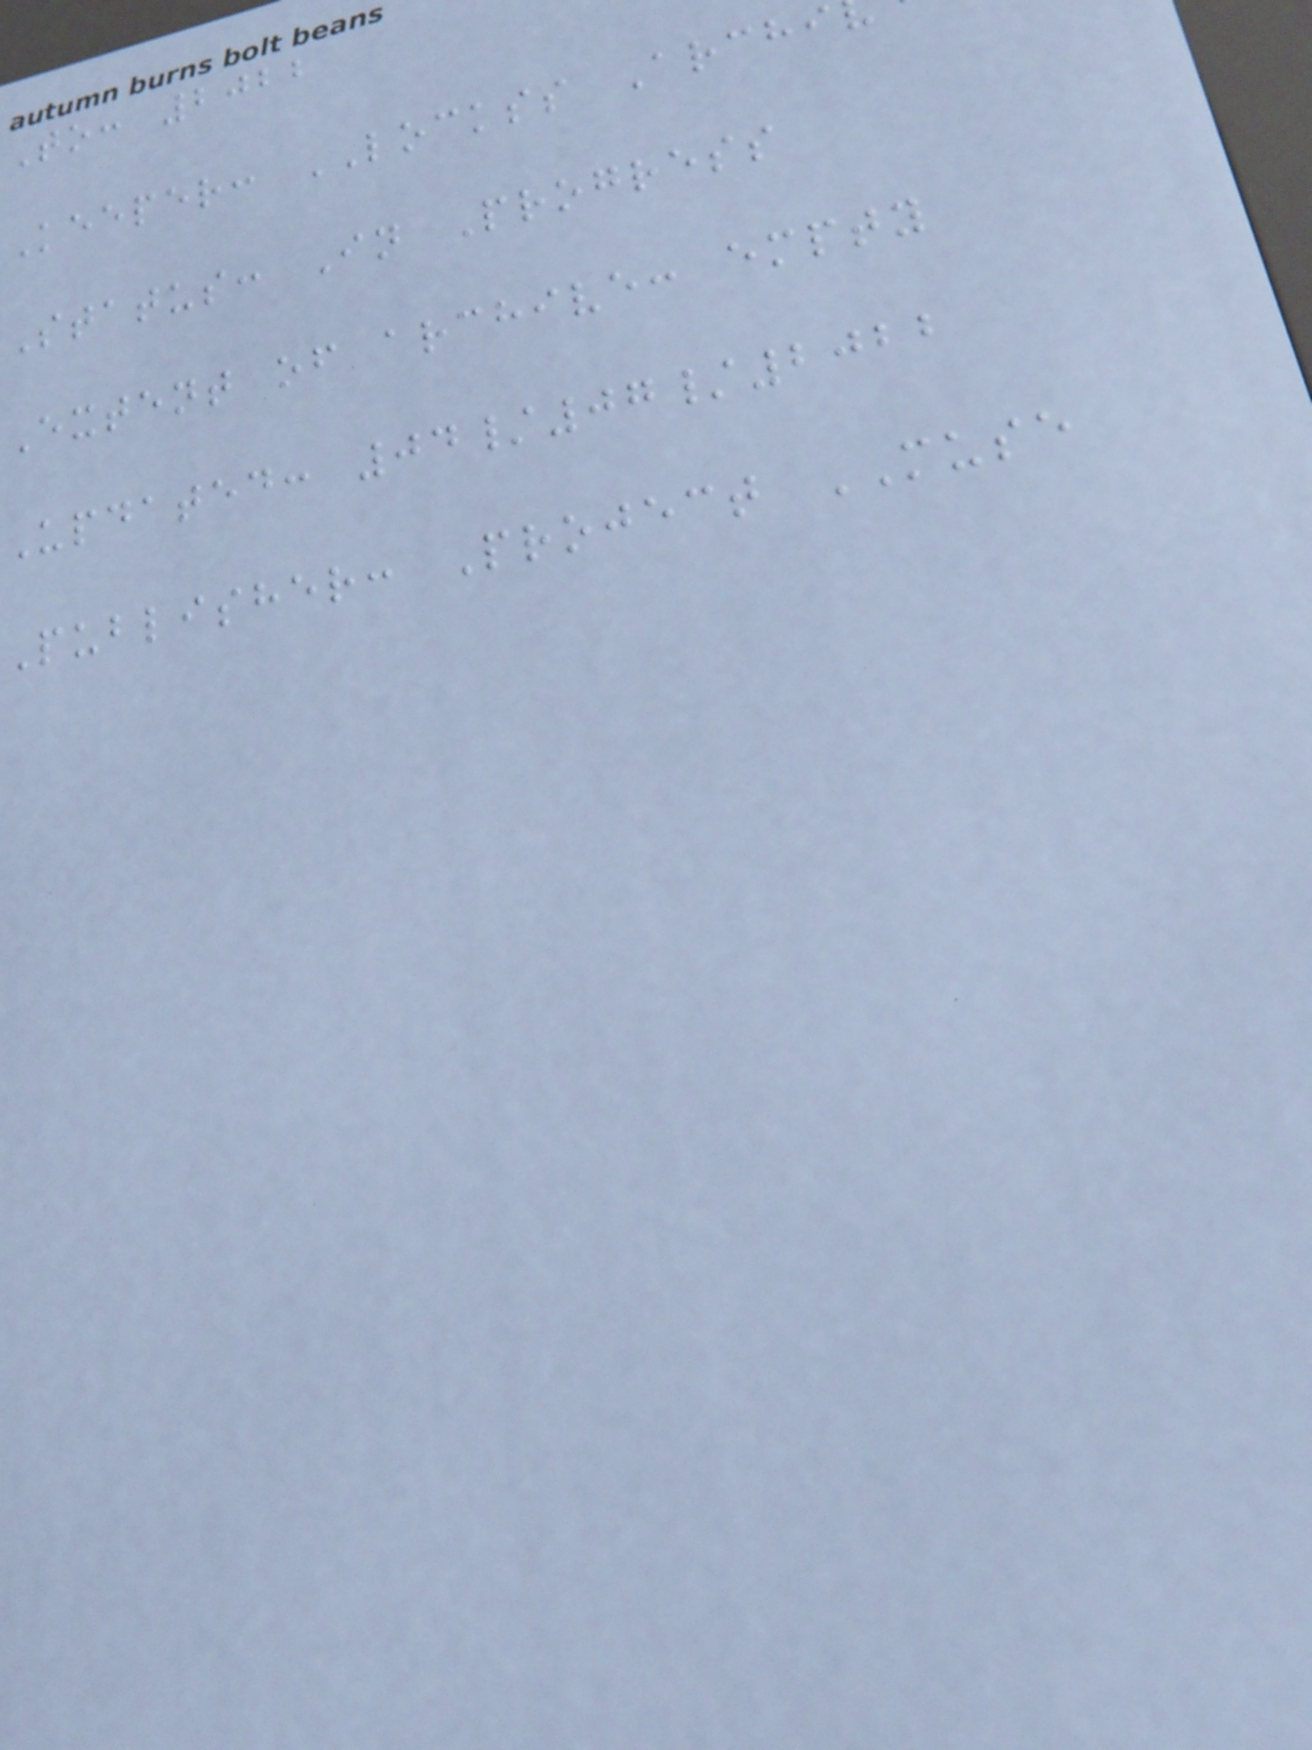To: 2022
Keeper: LOCKSS Archi
Status: In Progress
Extent of archive: empty
Updated: 04/07/2022
Publisher: Project MUSE
